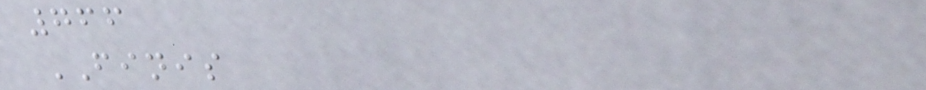766
FINIS
